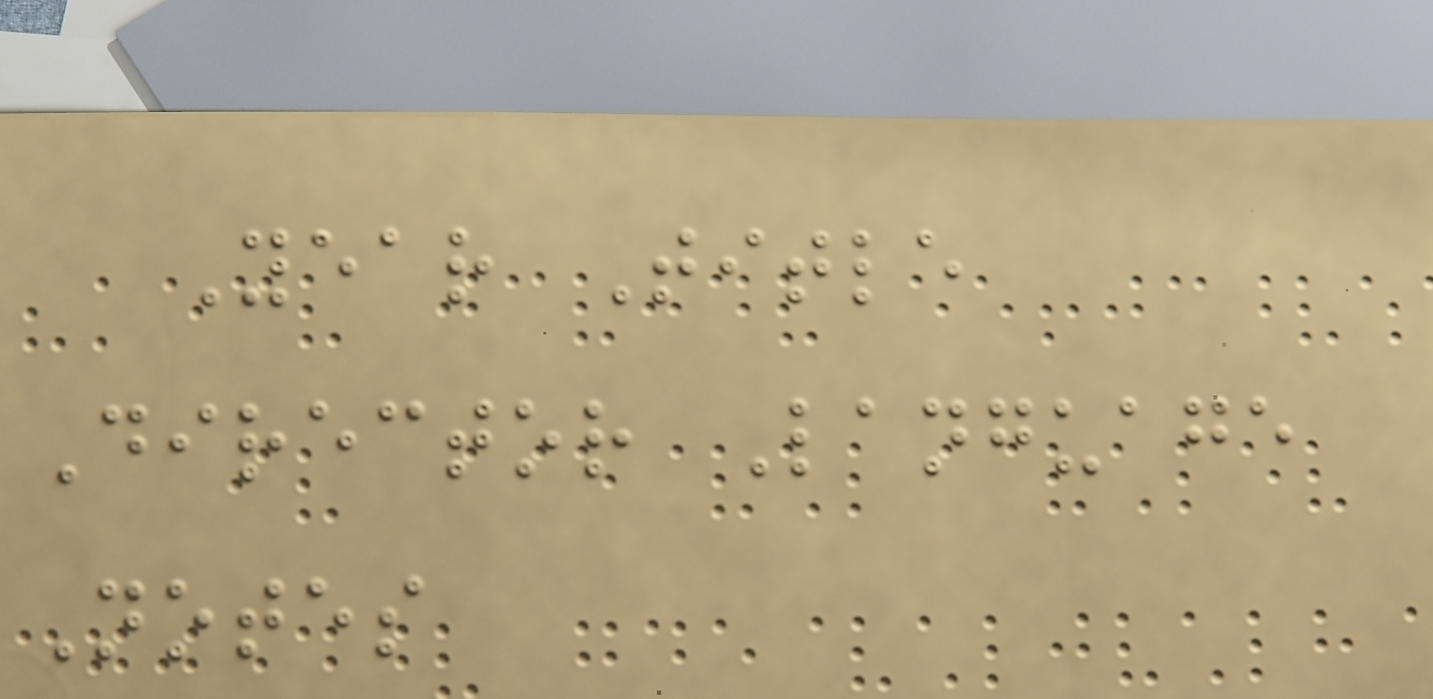Year Title
Director Language
Notes
